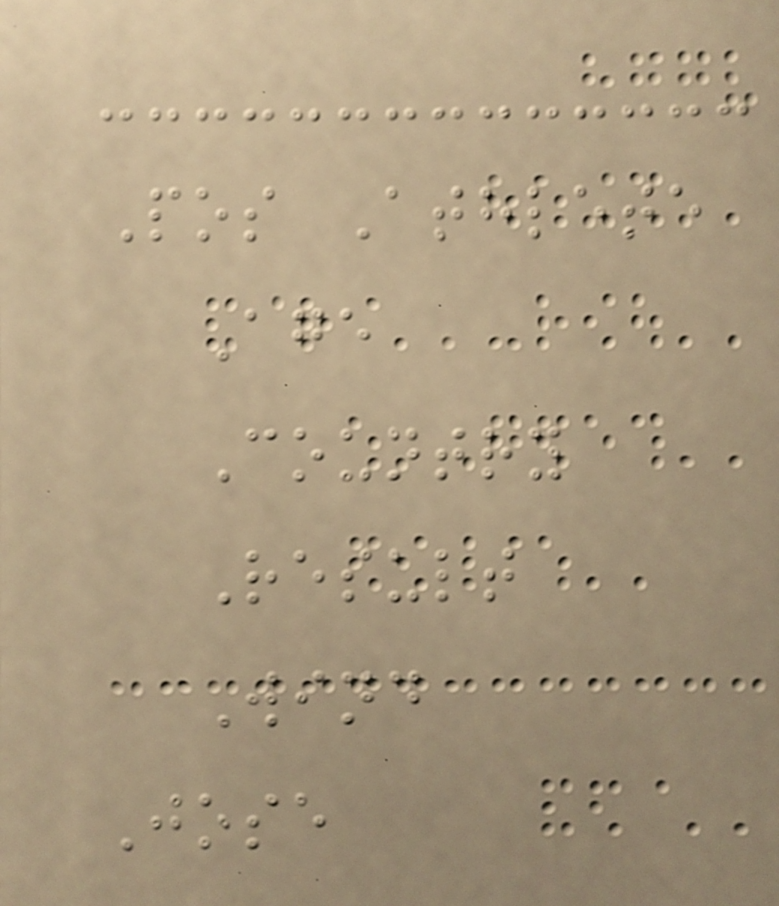Pos Athlete
Age
Country
Result
Wind
Jose
